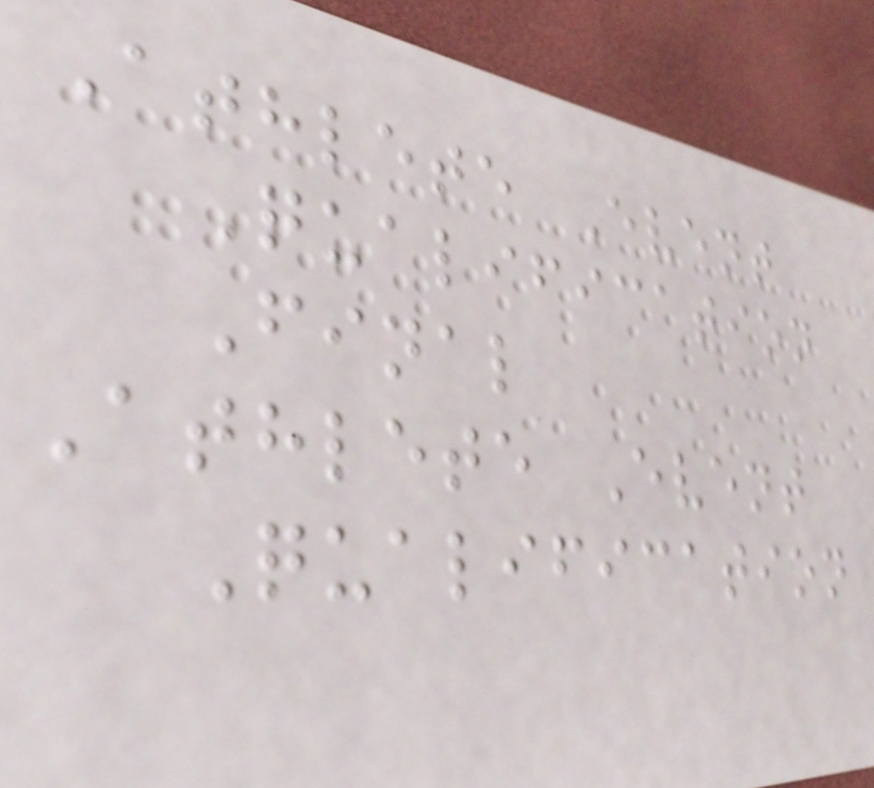Athlete Event
Qualification
Final
Athlete Event
Qualification
